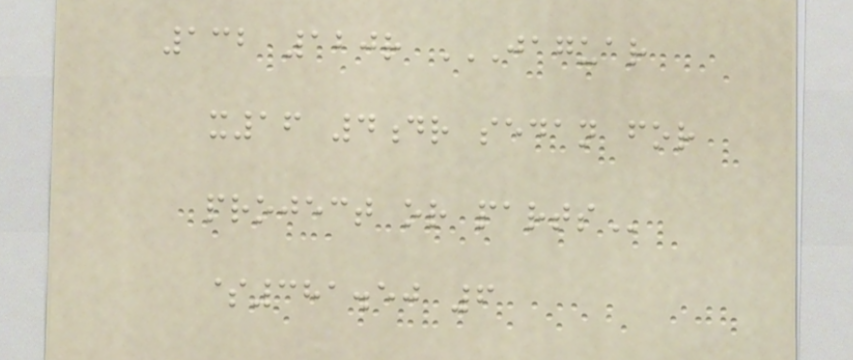132 120r JAGUAR
X16 4DR SEDAN FOR
PROJECT OR PARTS
$381.50 6
